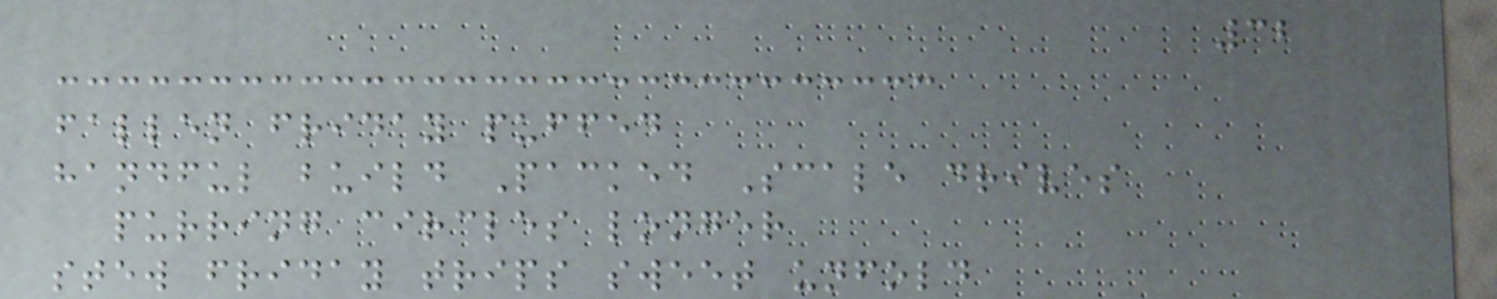32
fallen friday puffed
handful build Packed Scale drives
purring circles longer
stew friday trips sweet unfold
